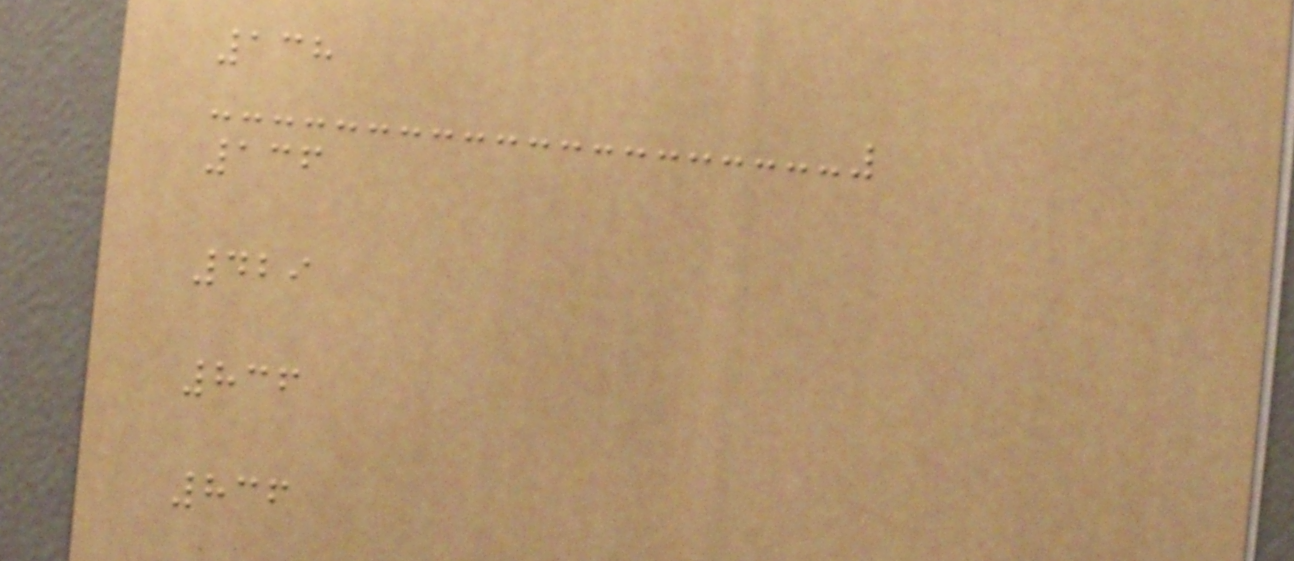138
136
429
836
836
